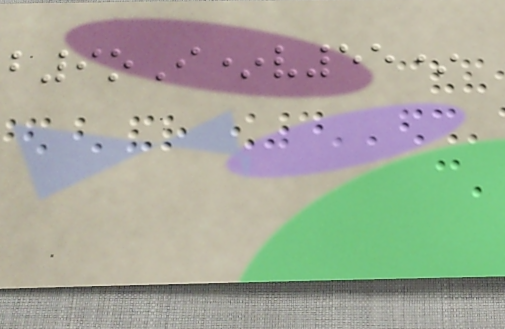b9oI*v55*
